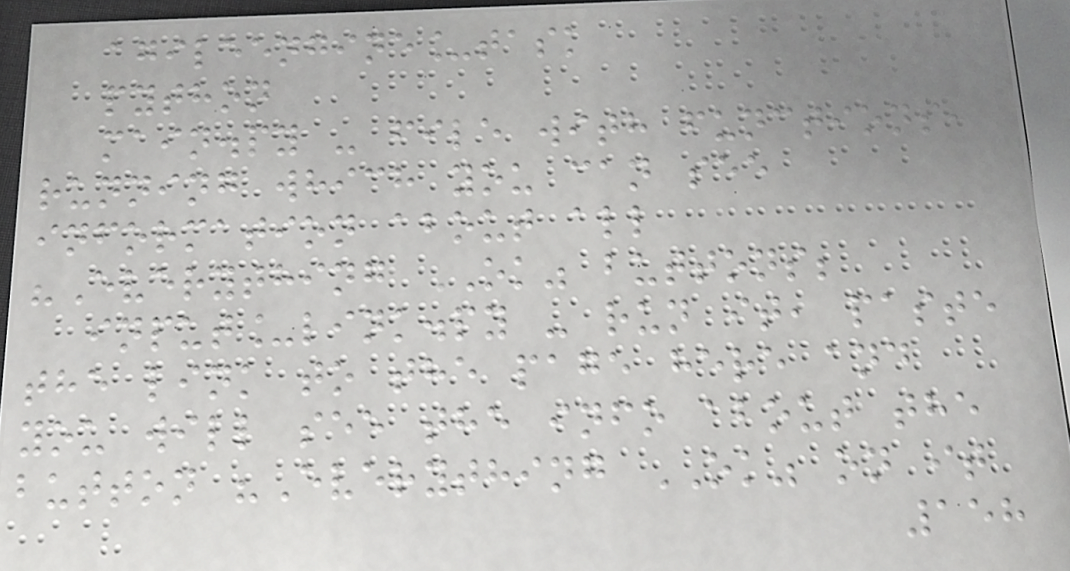agileengine_task
python
main.py - file with functions,
running which you can see
information about all
"Everything OK" buttons;
input_link.py - run it, paste
the link to the page here and
you will see the info about the
button "Everything OK" on it
158
